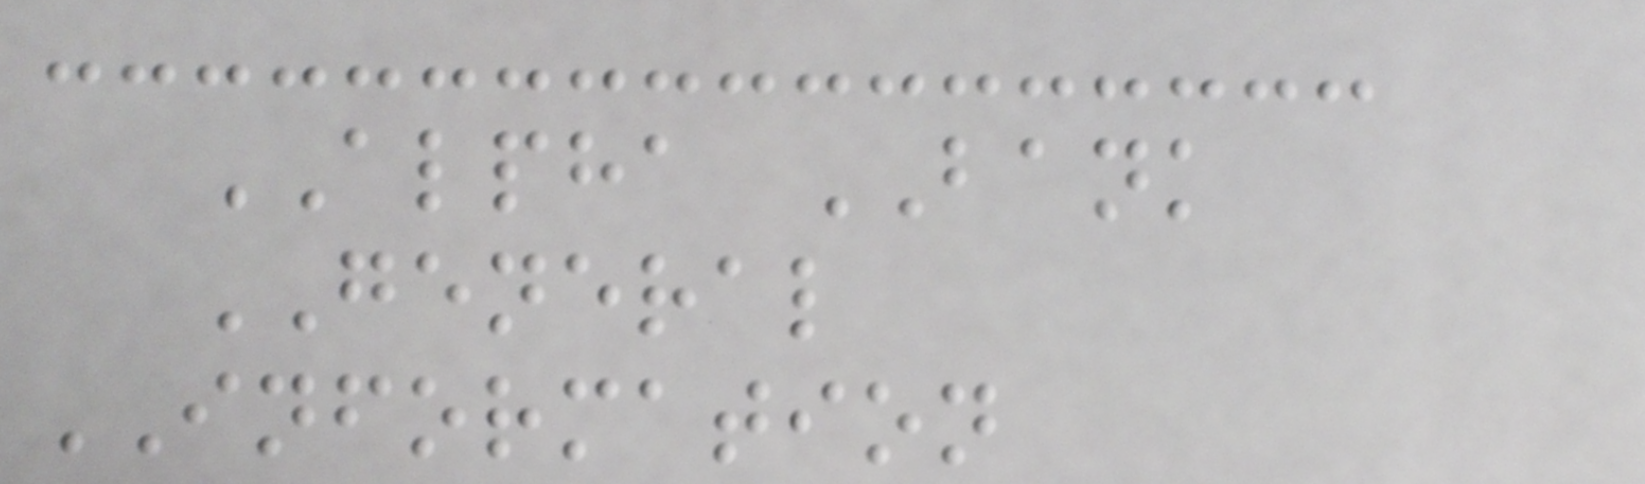ALPHA BANK
GENERAL
INFORMATION
